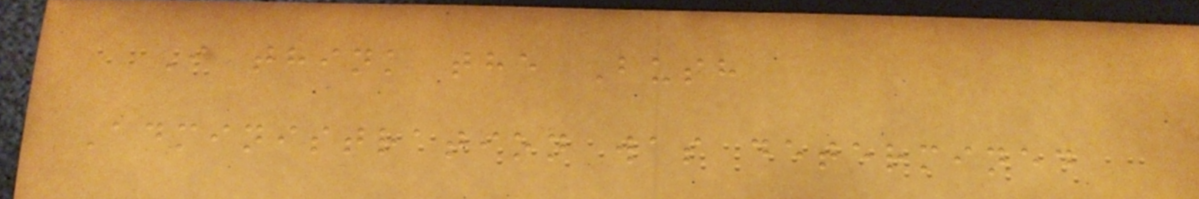I think the Bush
Administration was determined
